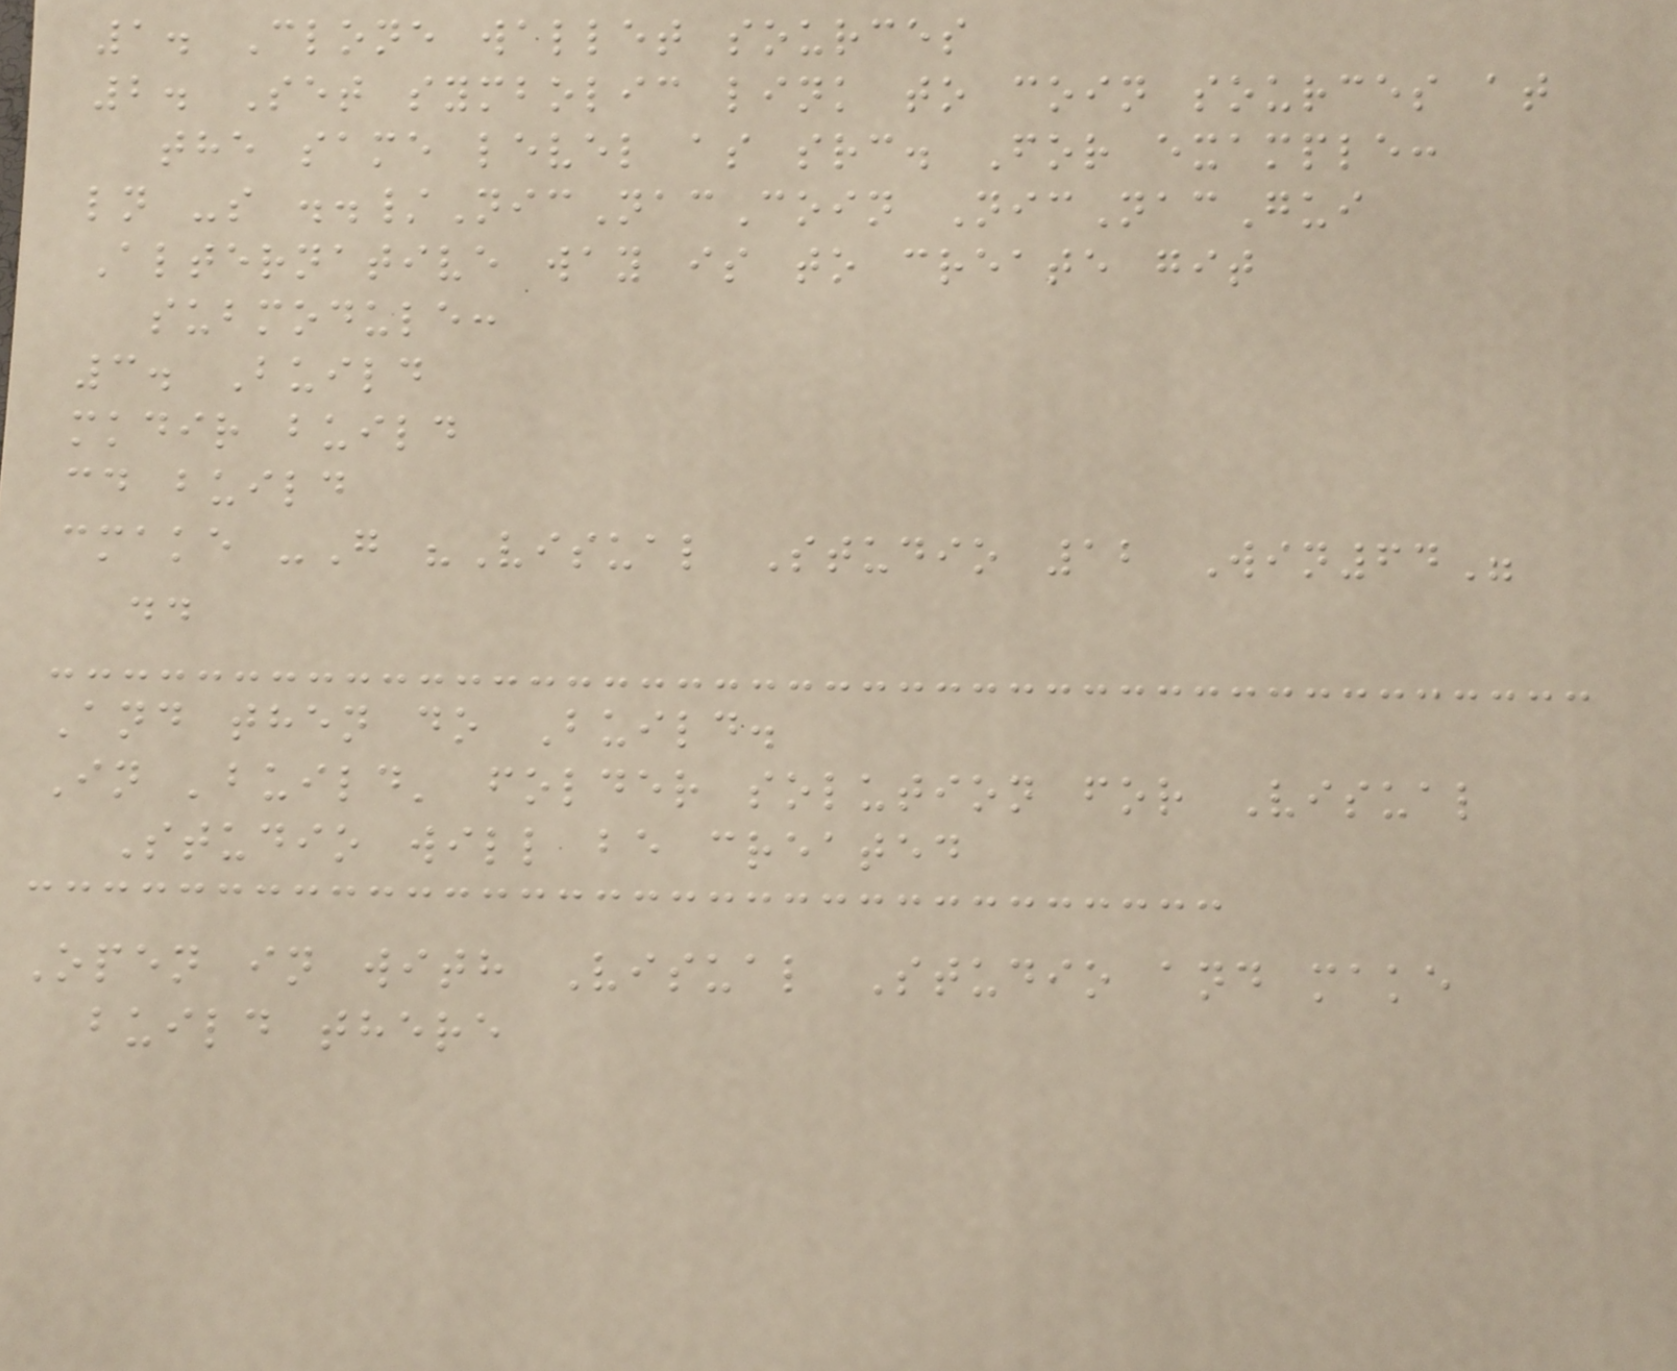1. Clone wallet sources
2. Set symbolic link to coin sources at
the same level as src. For example:
ln -s ../NicNacCoin NicNacGui
Alternative way is to create git
submodule:
3. Build
mkdir build
cd build
cmake -G "Visual Studio 12 Win64"
..
And then do Build.
In 'build' folder solution for Visual
Studio will be created
Open in with Visual Studio and make
build there
